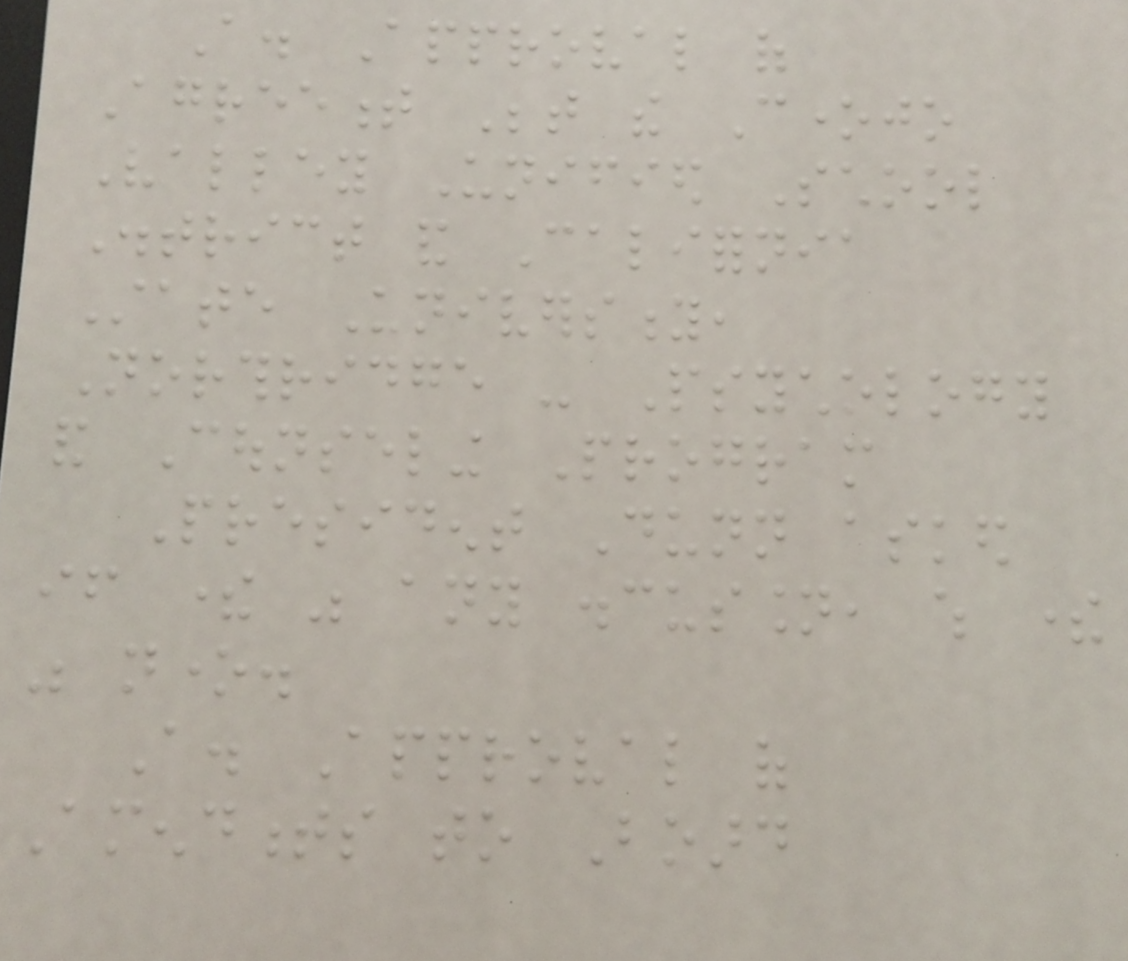A. Approval of
Agreement Between the Conejo
Valley Unified School
District and California
State University,
Northridge - Psychology
and Counseling Program
President Dunn asked
if there was any discussion, which there
was none.
A. Approval of
Amendments to Board
